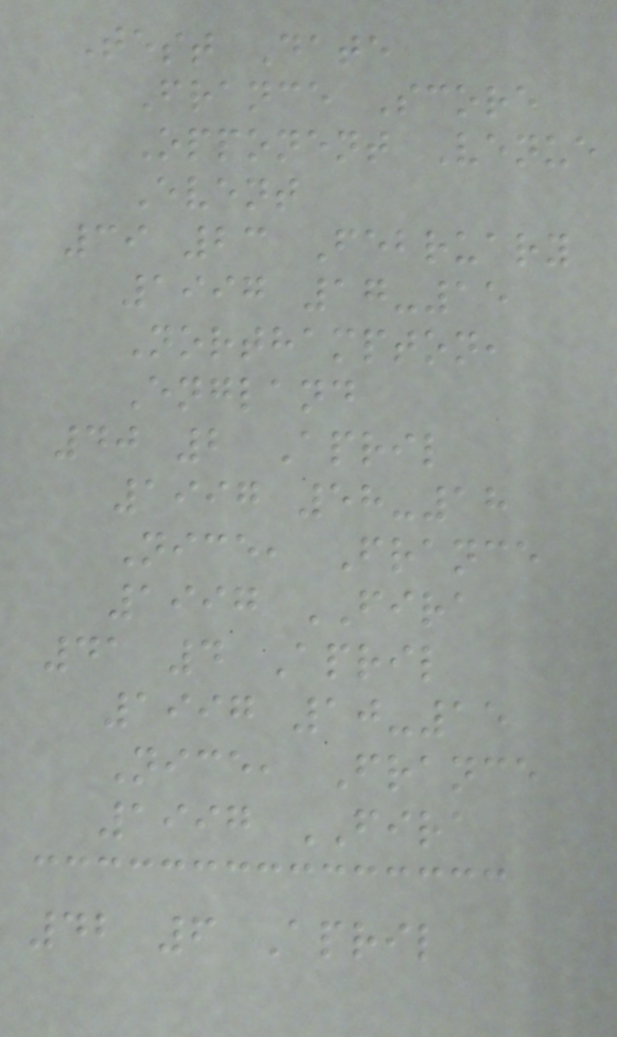Test Date
France Score
Opponent Venue
Event
39 23 February
1997 17-15
Northampton,
England
40 2 April
1997 58-18
Nice, France
1997 FIRA
41 4 April
1997 10-15
Nice, France
1997 FIRA
42 6 April
